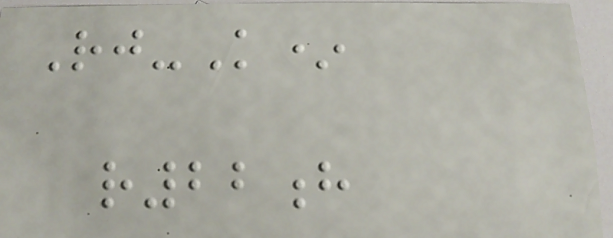Rj-K*
r22h
